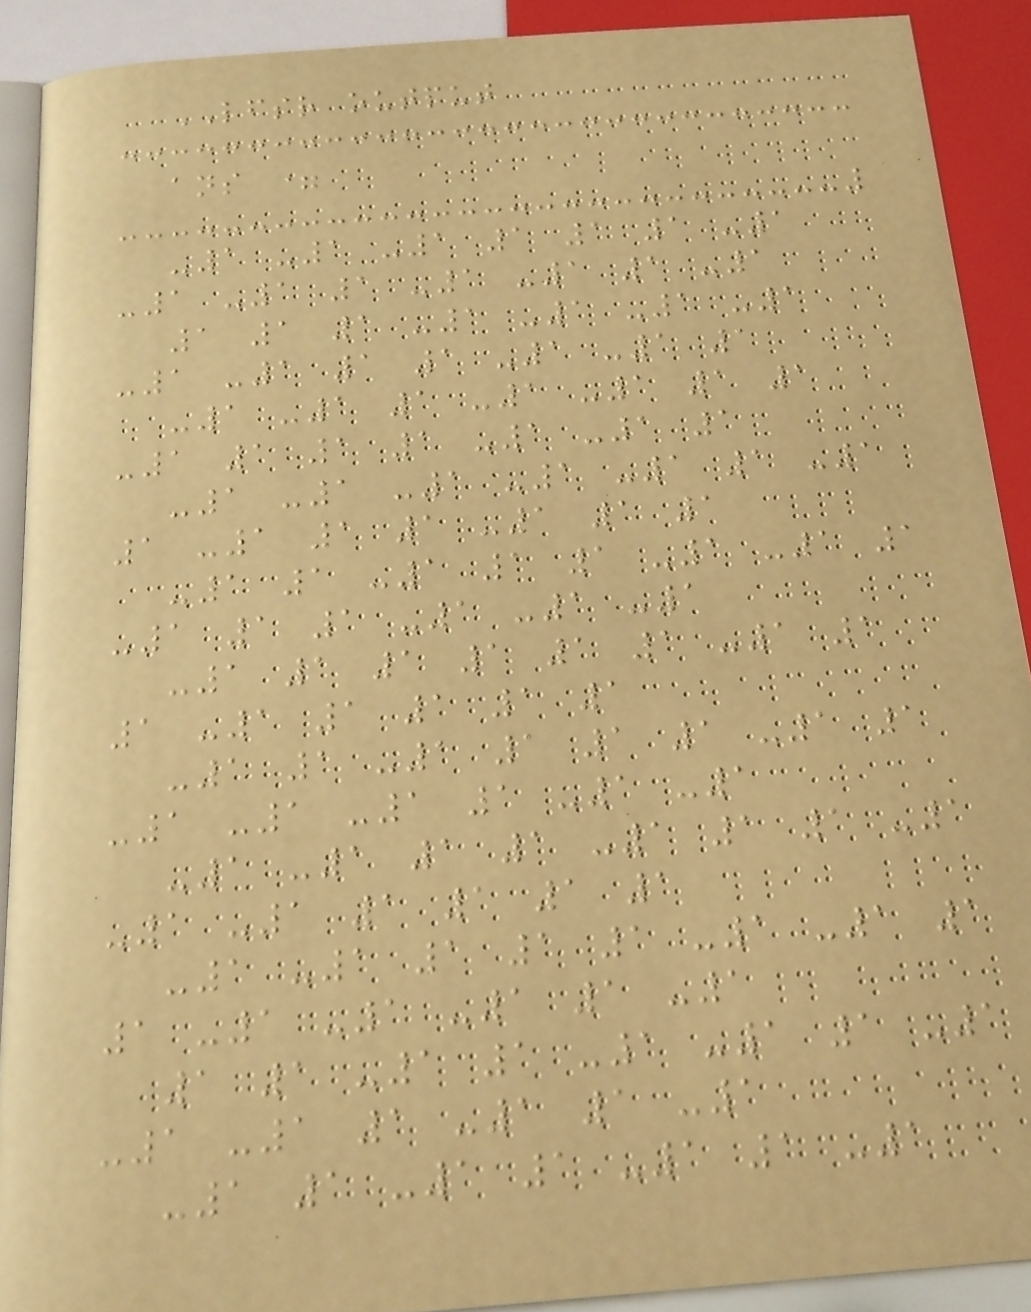LFSR output
ans =
-1 -1 -1 1 1 1 -1
-1 -1 1 -1 -1 1 -1
1 1 1 -1 -1 -1 -1
-1 -1 1 1 -1 -1 1
-1 -1 1 -1 -1 1 1
-1 1 1 1 -1 -1 1
-1 -1 -1 -1 -1 1 -1
1 -1 1 1 -1 1 1
-1 1 -1 1 1 -1 -1 1
-1 1 1 -1 -1 -1
-1 1 1 1 1 1 -1 1
1 -1 1 1 1 1
-1 1 -1 1 1 1 -1 1
-1 -1 -1 1 -1 -1
-1 -1 1 1 -1 1 1 -1
-1 -1 1 1 1 1
-1 -1 1 1 1 -1 -1 1
1 -1 -1 -1 1 -1
1 1 -1 1 -1 -1 1 -1
-1 -1 1 -1 1 -1
-1 1 -1 1 -1 1 -1
